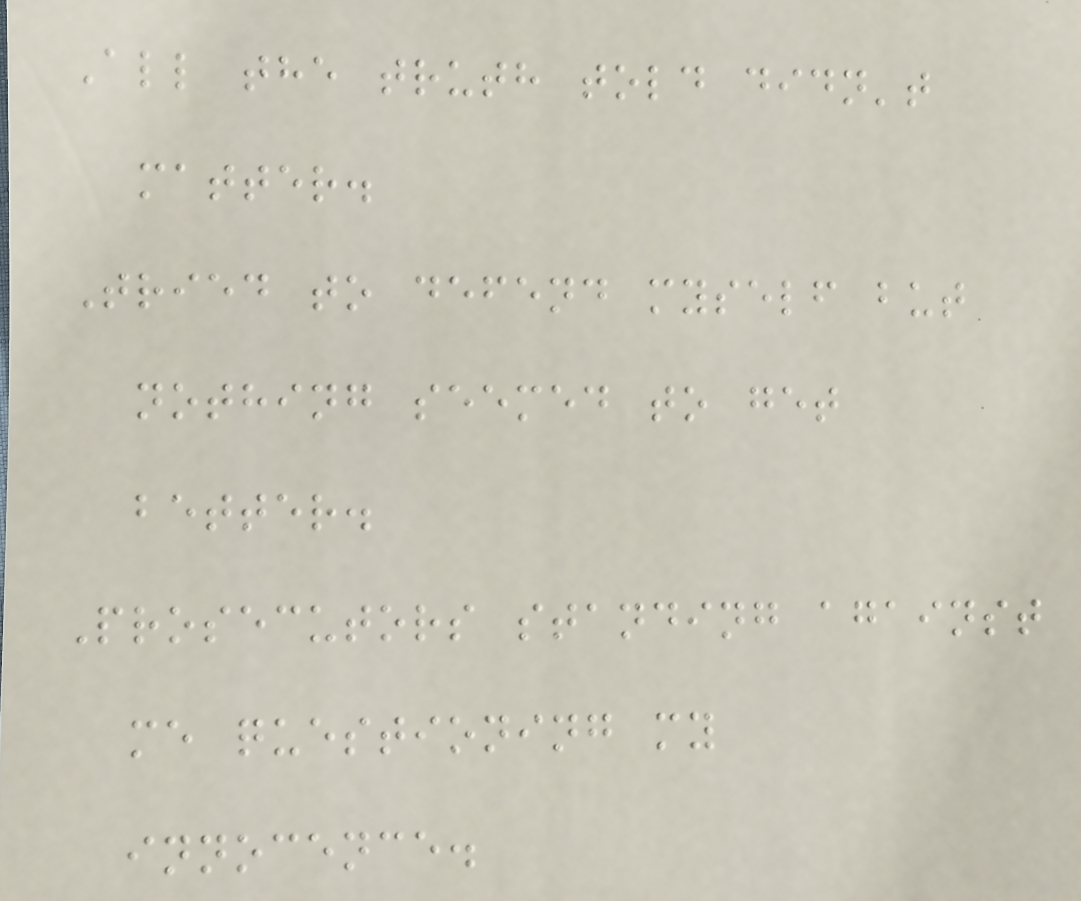All the truth told didn't
matter.
Tried to defend myself but
nothing seemed to get
better.
Prosecutors standing against
me questioning my
innocence.
